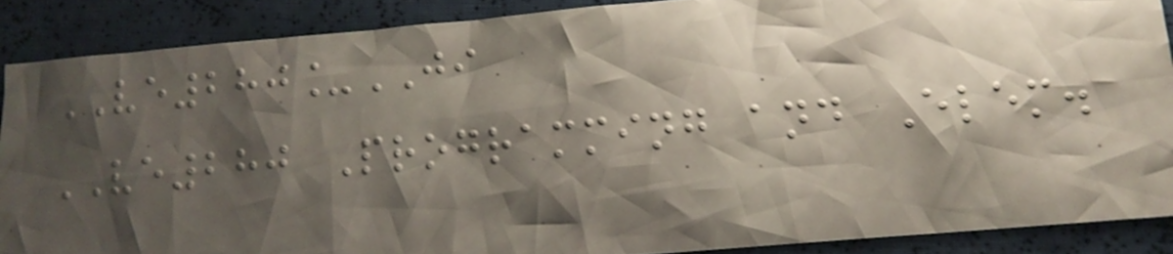VE280_JI
VE280 Programming and Elem.
